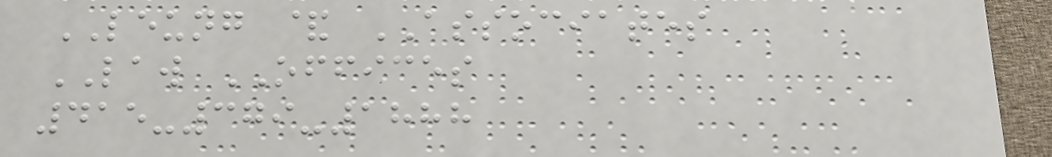LEUNG & ASSOCIATES
LAW OFFICES
415-379-1888
